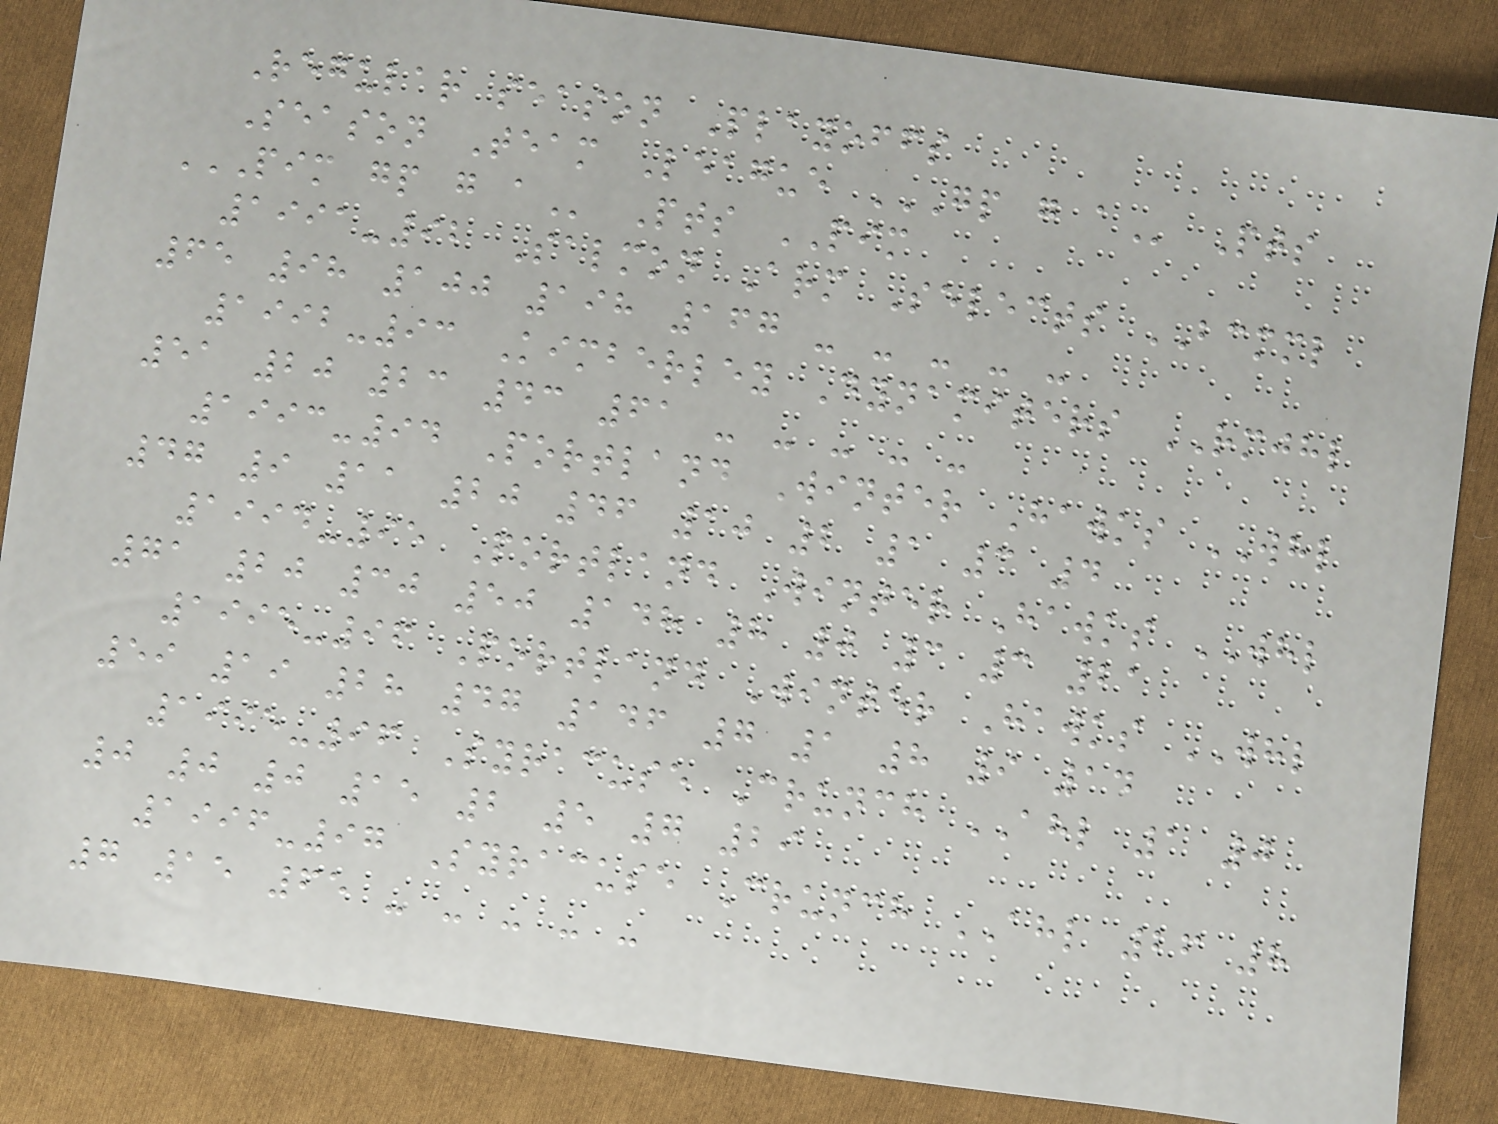Regular season Playoffs
Season Team League GP G A Pts
PIM GP G A Pts PIM
1991-92 Salmon Arm Selects BCMML
65 98 100 198 167 - - - - -
1992-93 Kimberley Dynamiters RMJHL
51 20 23 43 61 - - - - -
1993-94 Portland Winter Hawks WHL
47 9 11 20 46 10 2 1 3 4
1994-95 Portland Winter Hawks WHL
71 20 30 50 148 8 0 3 3 21
1995-96 Portland Winter Hawks WHL
59 19 28 47 146 7 1 8 9 14
1995-96 Syracuse Crunch AHL 1 0
0 0 0 15 2 5 7 29
1996-97 Syracuse Crunch AHL 26 8
7 15 65 - - - - -
